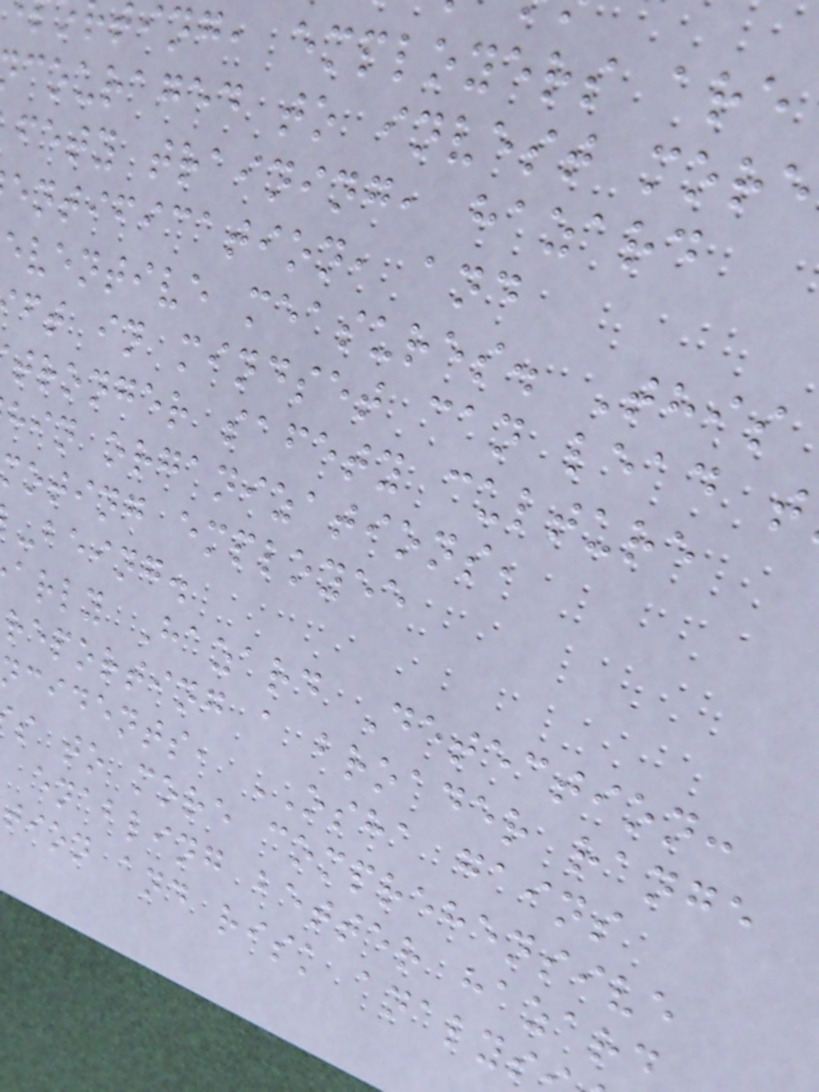ting, employers are
couraged to invest more
fety training, hazard
entification, and
eventive measures. This
ft in mindset can lead t
tronger safety culture
hin organizations,
moting employee
-being.
arly Hazard Detection:
reporting a broader range
cidents, OSHA gains
s to more comprehensive
enabling better hazard
tion and risk analys
